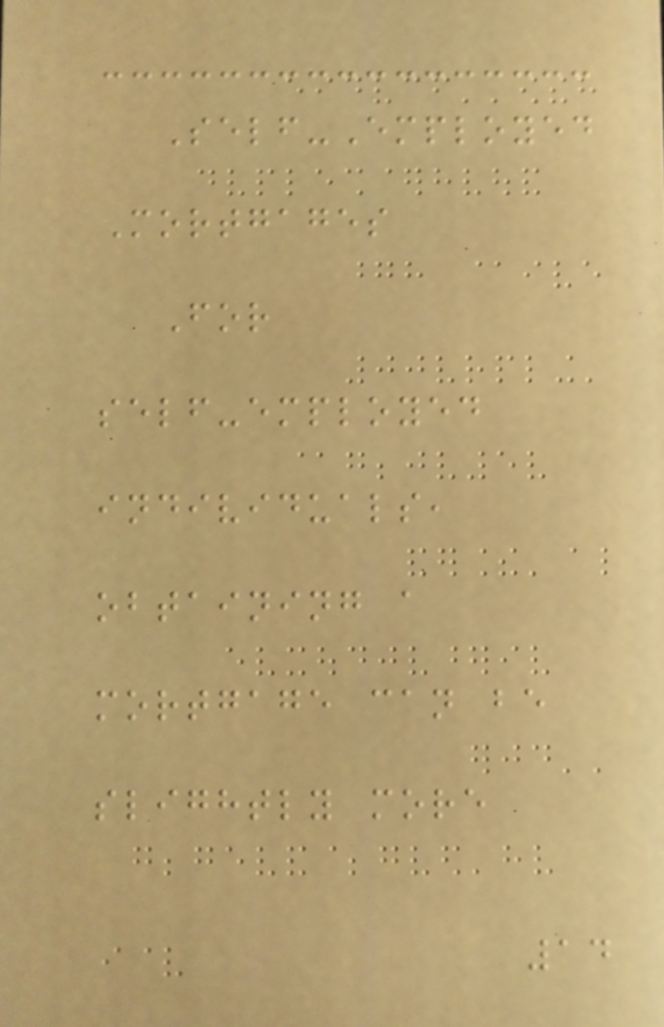Self-Employed
Mortgages
For
self-employed
individuals,
obtaining a
mortgage can be
slightly more
14
